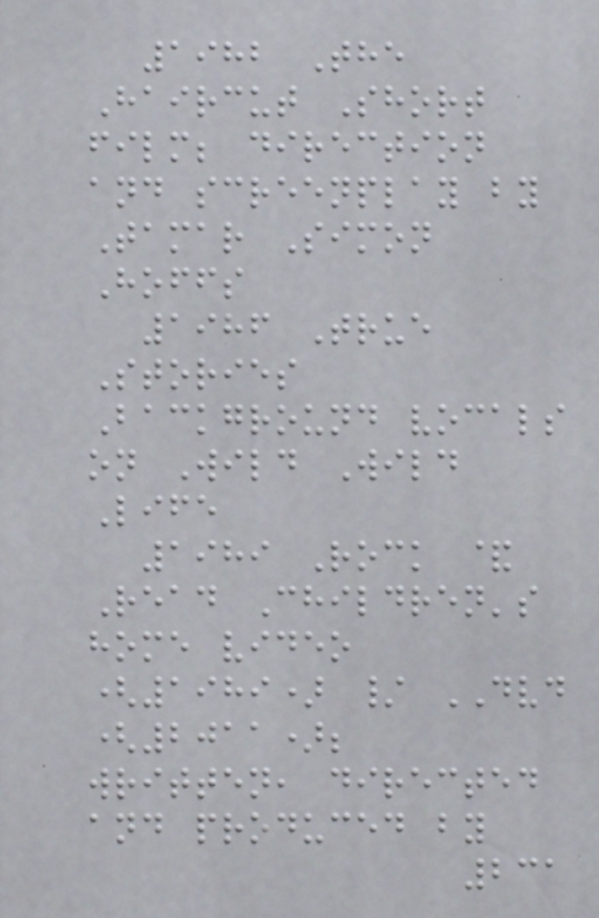1982 The
Haircut Short
film; direction
and screenplay by
Tamar Simon
Hoffs
1986 True
Stories
Background vocals
on Wild Wild
Life
1989 Rock &
Read Children's
home video
(1989) / DVD
(2011);
written, directed
and produced by
231
